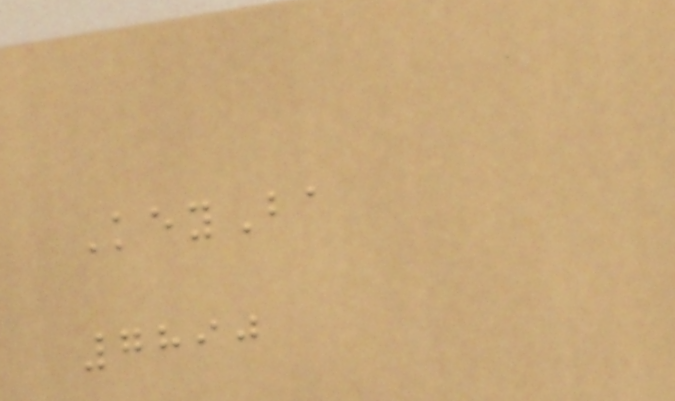KeyBa
7890
